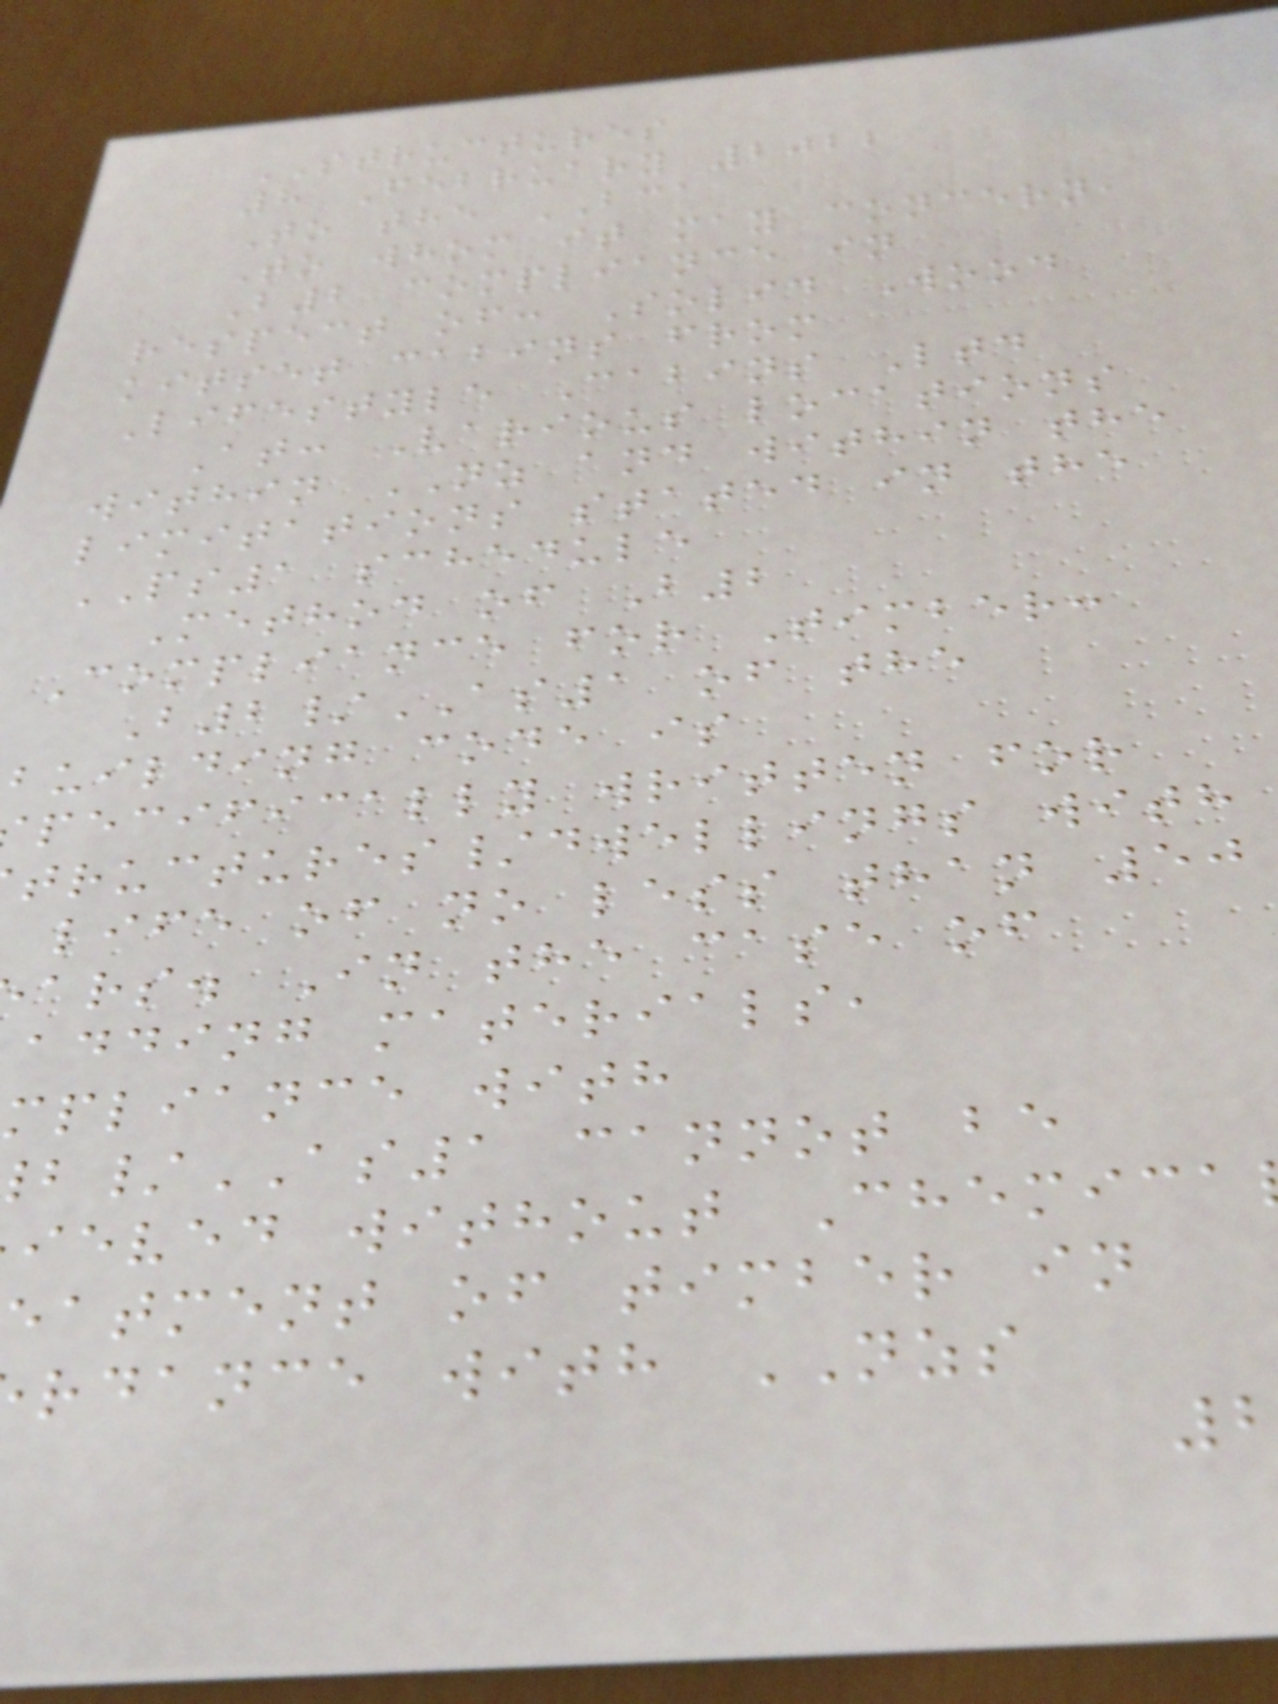STRUCTURES
8 February 2022
To the BCA
To whom it may concern,
B2 compliance in
respect of: Solid Wood
kitset cabins from
Lifestyle Cabins Ltd
At: Various locations
within NZ and within the
limitations stated in the
PS1 schedule
Method of B2
Compliance for Timber:
B2/AS1 of the
building code is
pecifically written for
tructures/dwellings with
life of no less than 50
ars. In the case of
adding materials,
mpliance with
/AS1 cannot be
ieved without Chemica
atment of timber in
rdance with NZS
